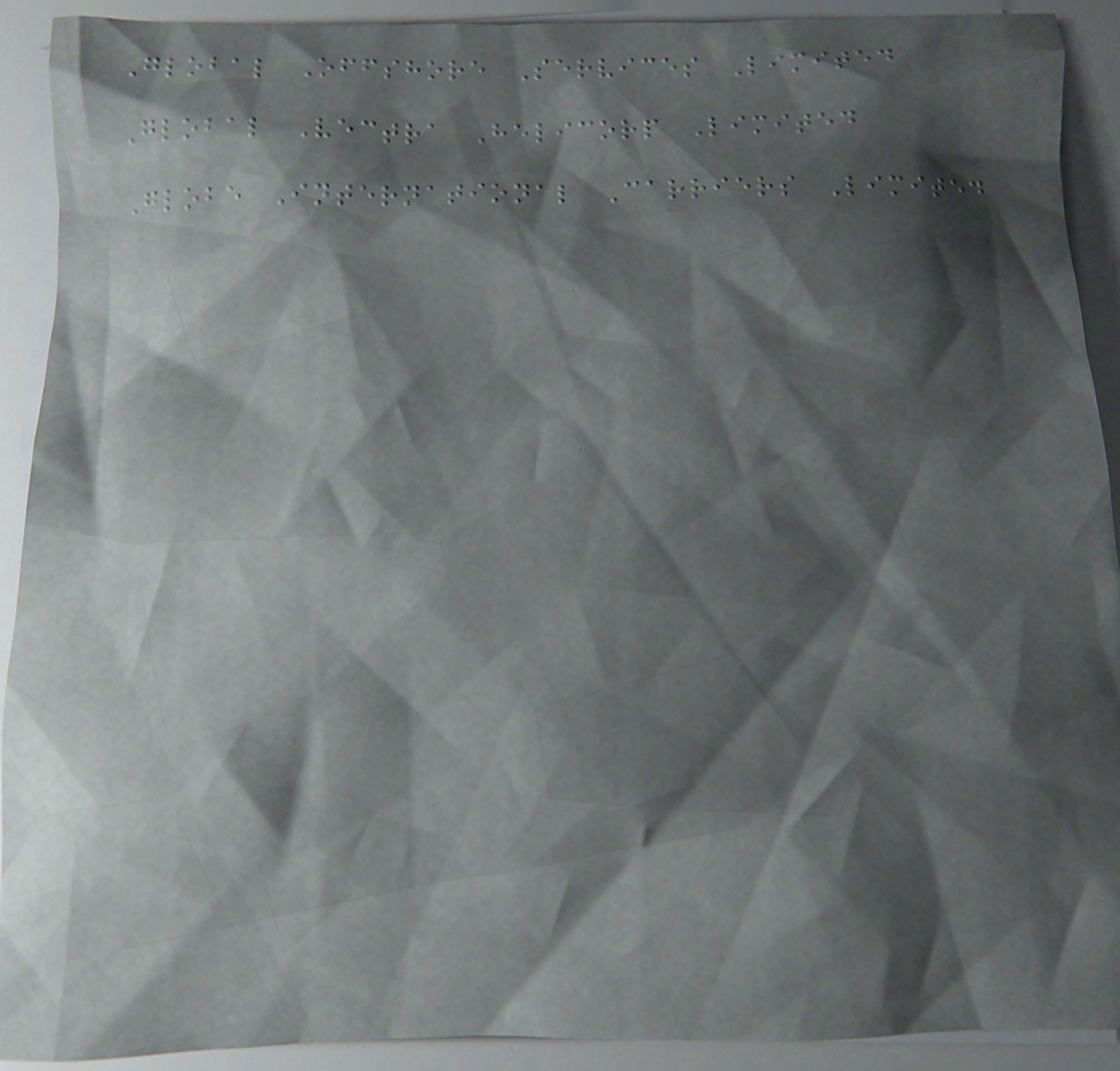Global Offshore Services Limited
Global Vectra Helicorp Limited
Globe International Carriers Limited
